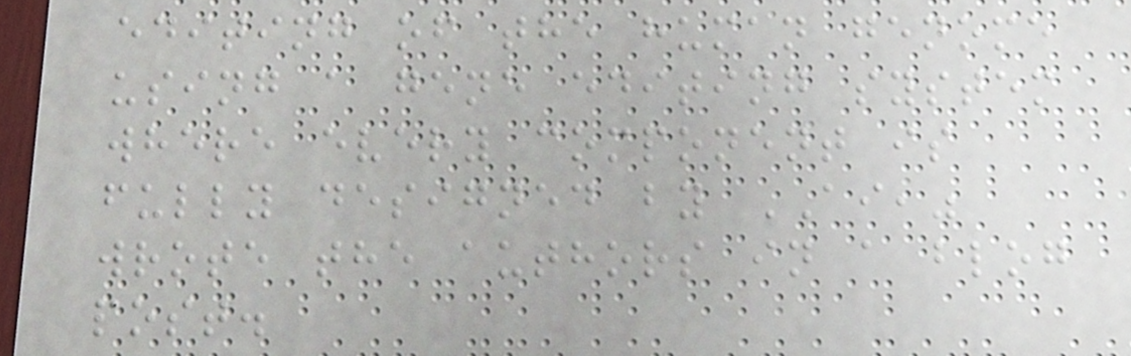editing of the human genome
using a gene editing system
where every component is
fully designed by AI,"
wrote the authors in a blog
post.
